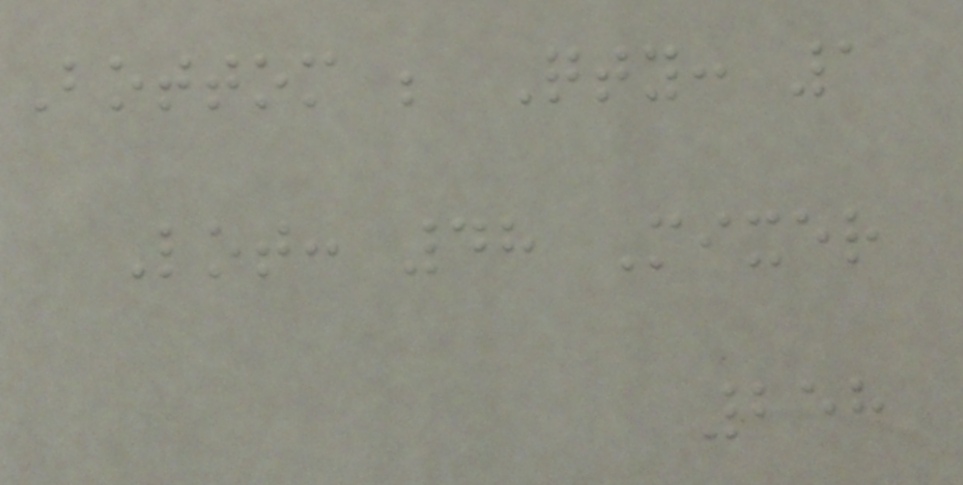Bottom ; Qty: 1
Lot: 48 Mixer
258
